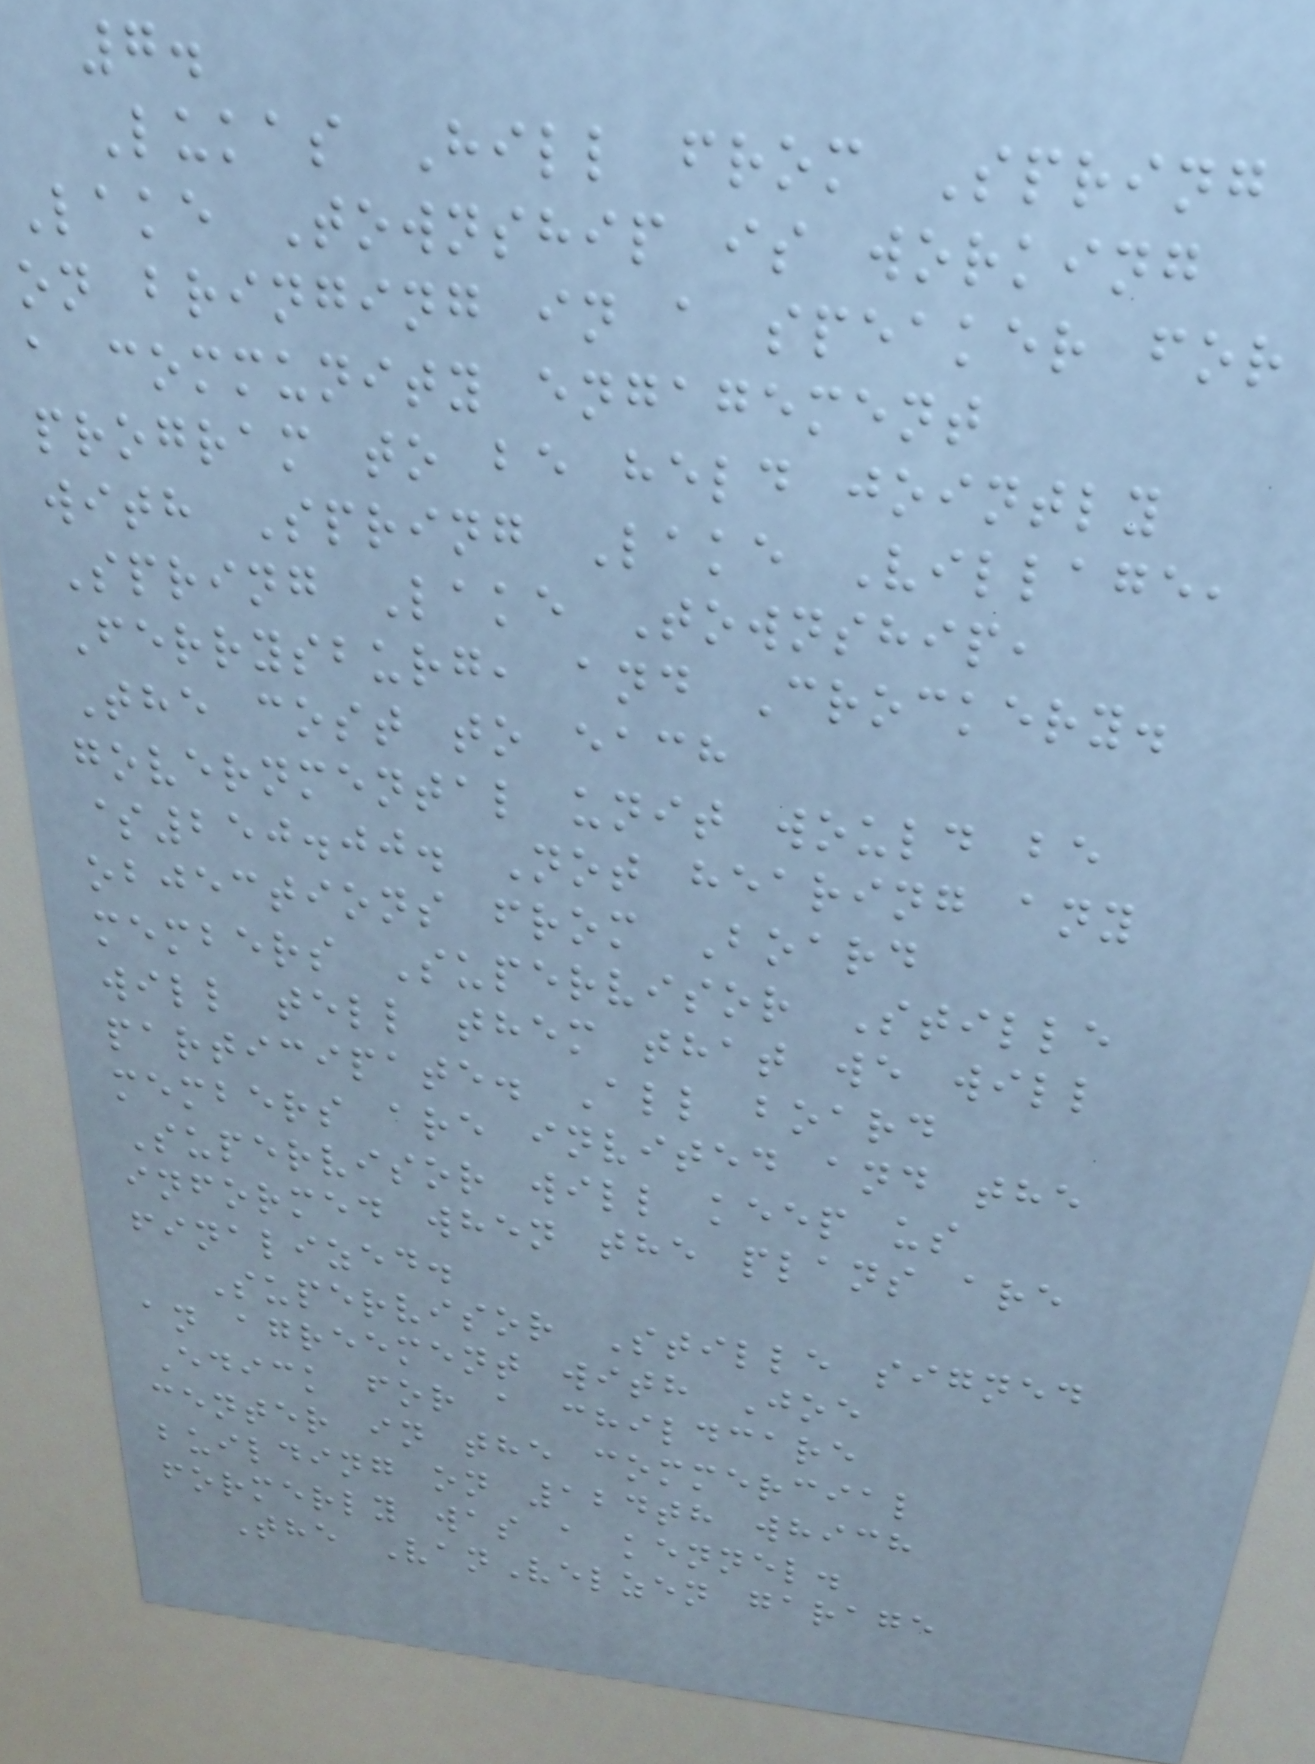7.
Lukas Hill from Spring
Lake Township is working
on bringing in a speaker for
a community engagement
program to be held jointly
with Spring Lake Village,
Spring Lake Township,
Ferrysburg, and Crockery.
The cost to each
governmental unit would be
$250.00. Not hearing any
objections from Board
members Supervisor Stille
will tell them that we will
participate. All board
members are invited and the
Supervisor will keep us
informed when the plans are
finalized.
Supervisor Stille signed
an agreement with Joe
Edick for a childcare
center in the commercial
building on 124th which
formerly was a kennel.
The VanVelzen garage
